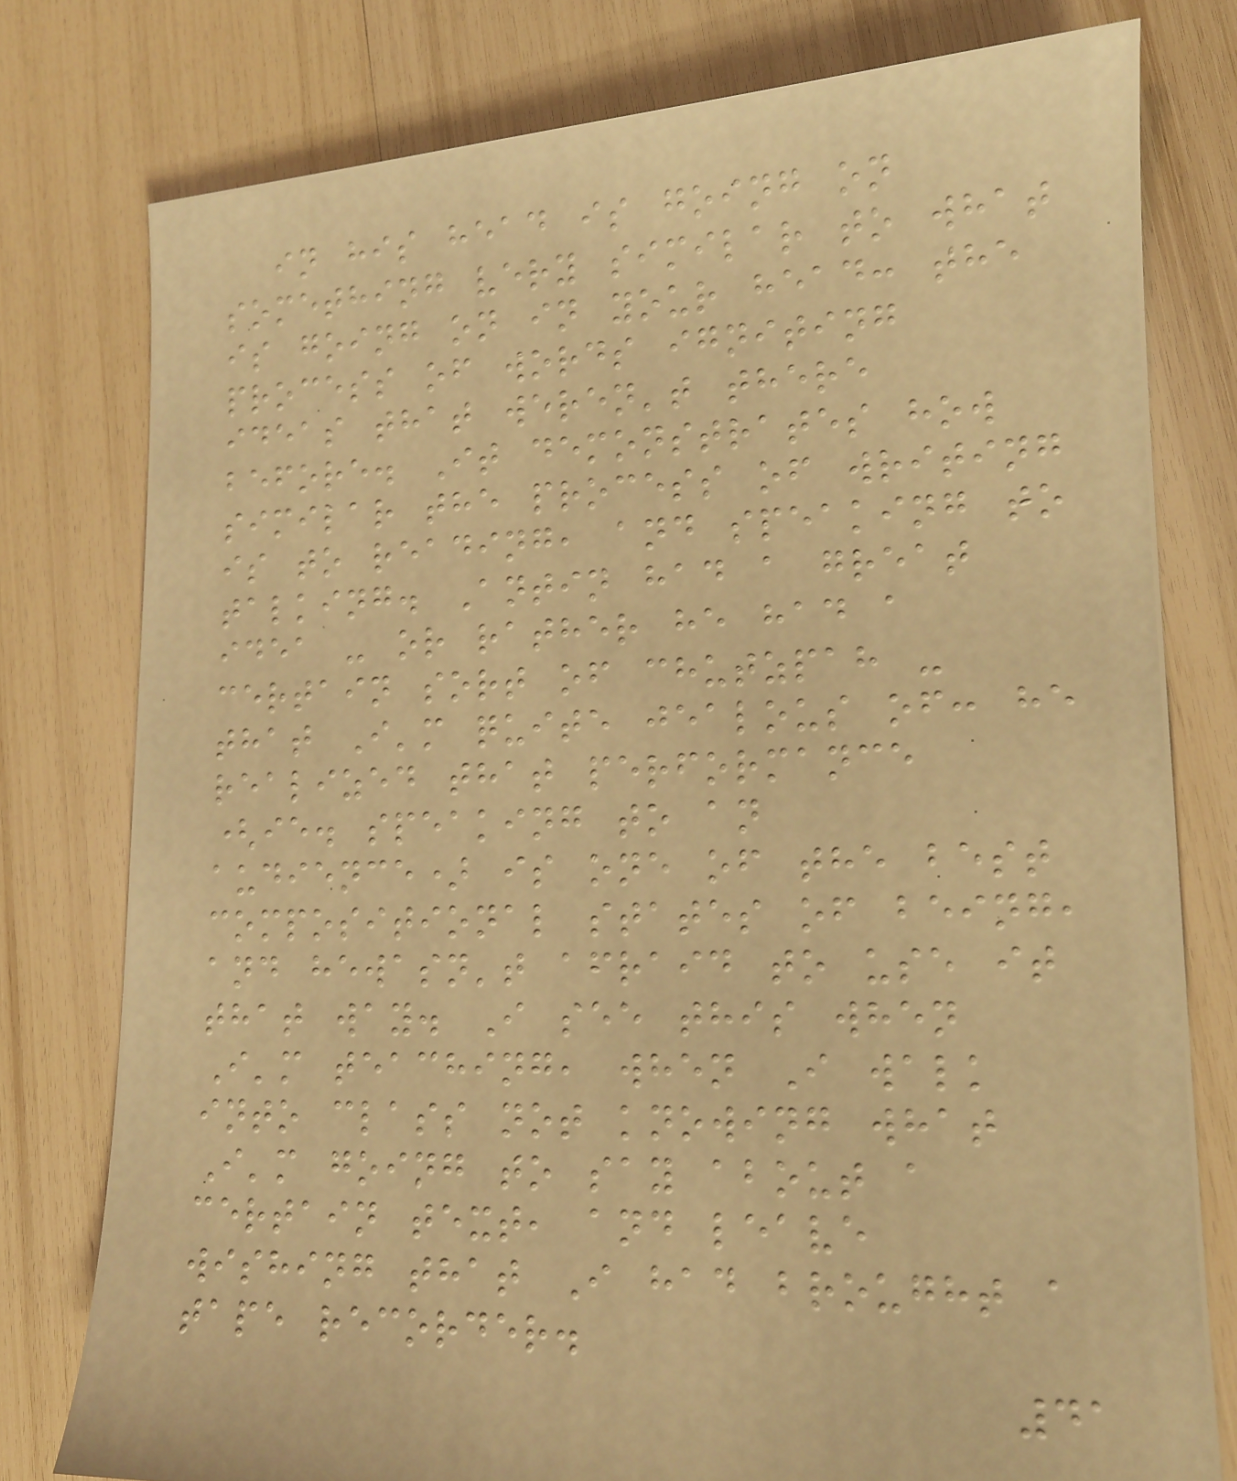in his head is going on
something very similar to what
is going on in your head: the
process of words igniting
ideas that weren't there
before. It demonstrates how
similar the process of writing
is to reading, and speaking to
talking. Antin had a great
idea - or rather he had a
certain sort of chutzpah -
that I'm quite jealous of: he
realized that performance
(ie. speaking to an
audience) is one of the best
compositional states of being,
and hewasn't afraid to use it
that way. I see this when
I'm teaching, when I walk
into class not knowing what
I'm going to say about a
certain text, and leave
wishing that I had brought a
tape recorder.
41
